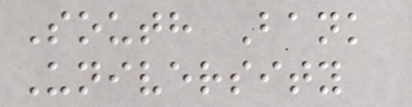South Bank
University
